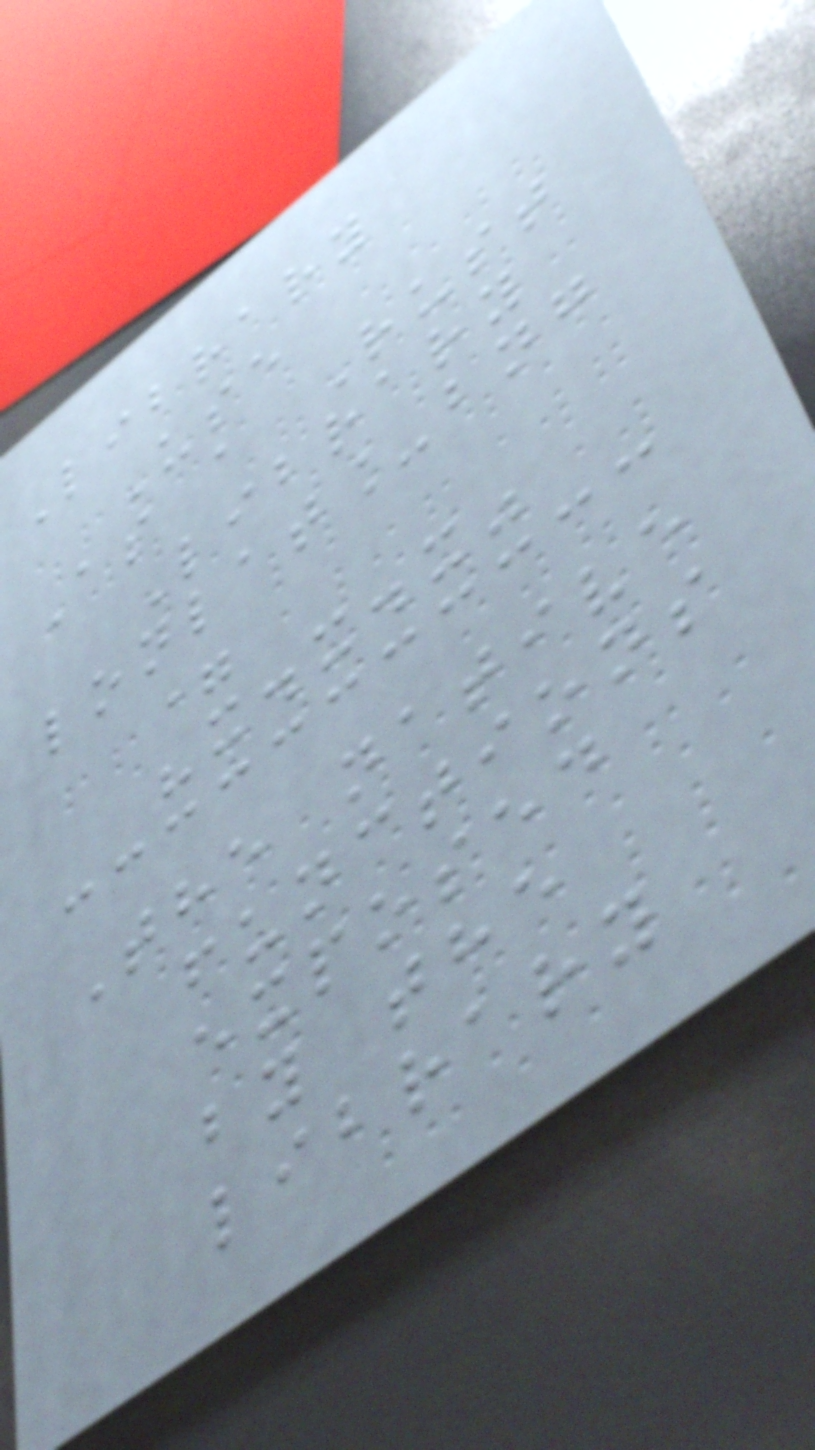Library
Use
As a Rust
Library
lonlat_bng
=
"x.x.x"
The native
functions
exposed
by the
library
